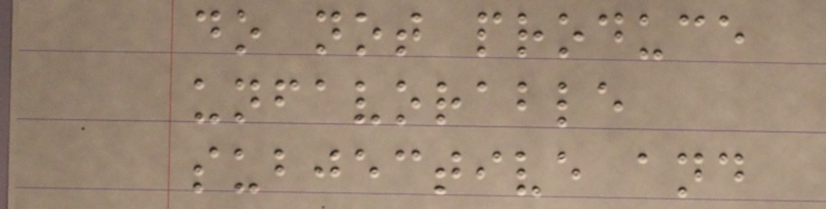do not produce
unfavorable
subjective and
